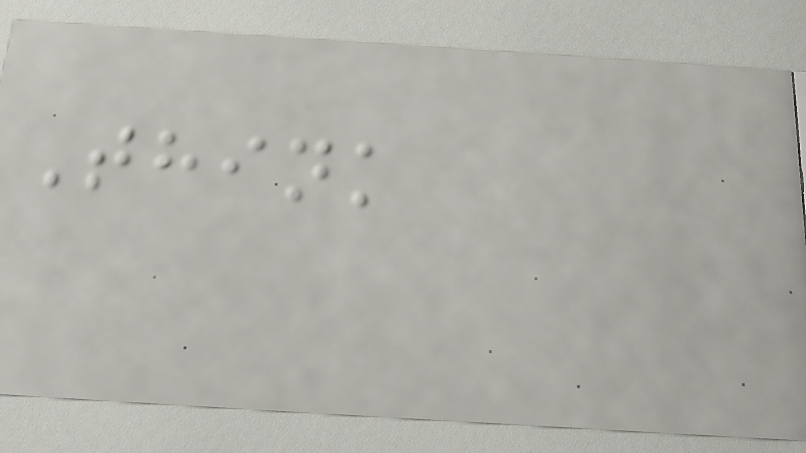Think
